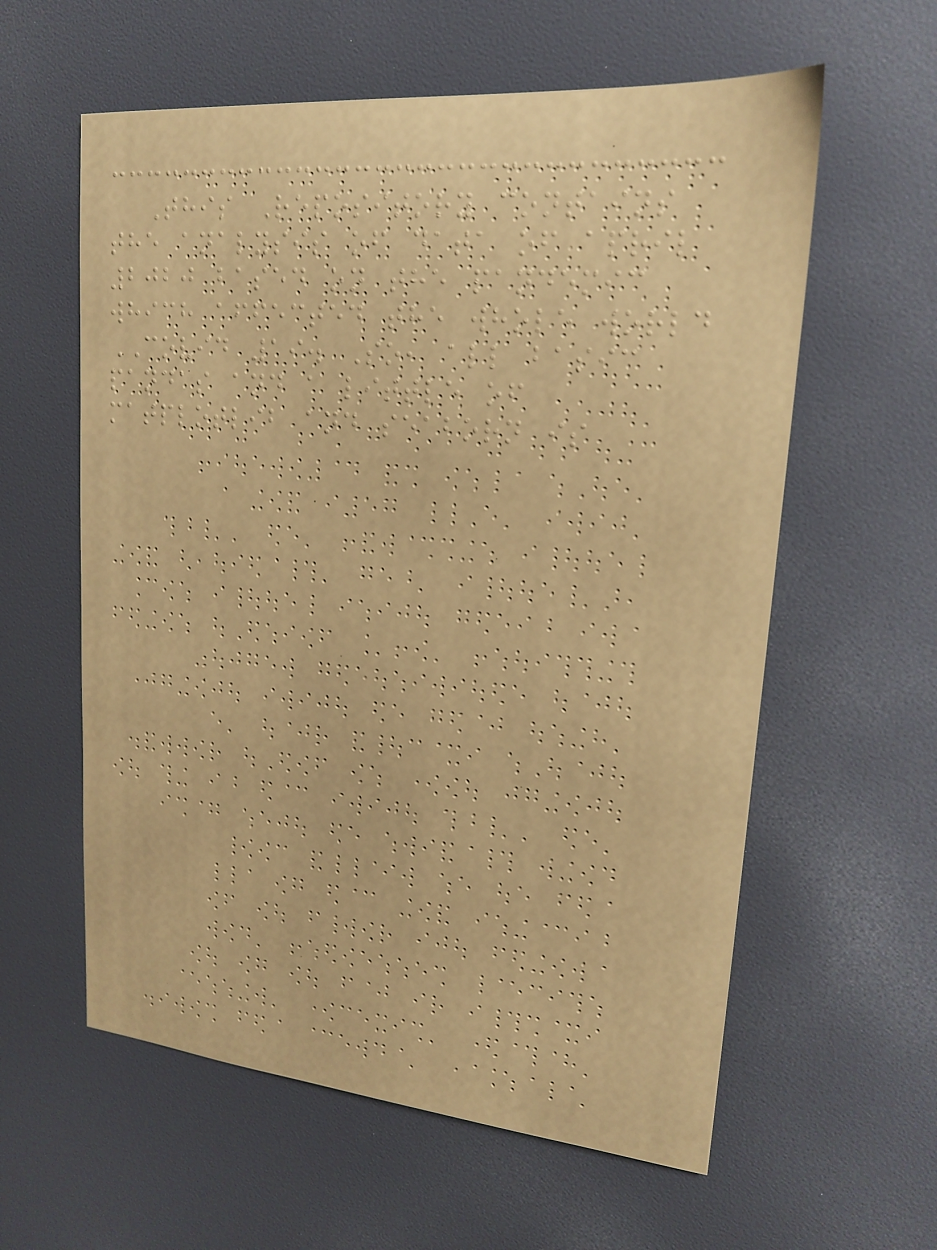This Repository contains
the analysis of data of april
2020 based on the pandemic
which affected the whole world
COVID 19. So, all basic
pandas and a little of
matplotlib and seaborn is
